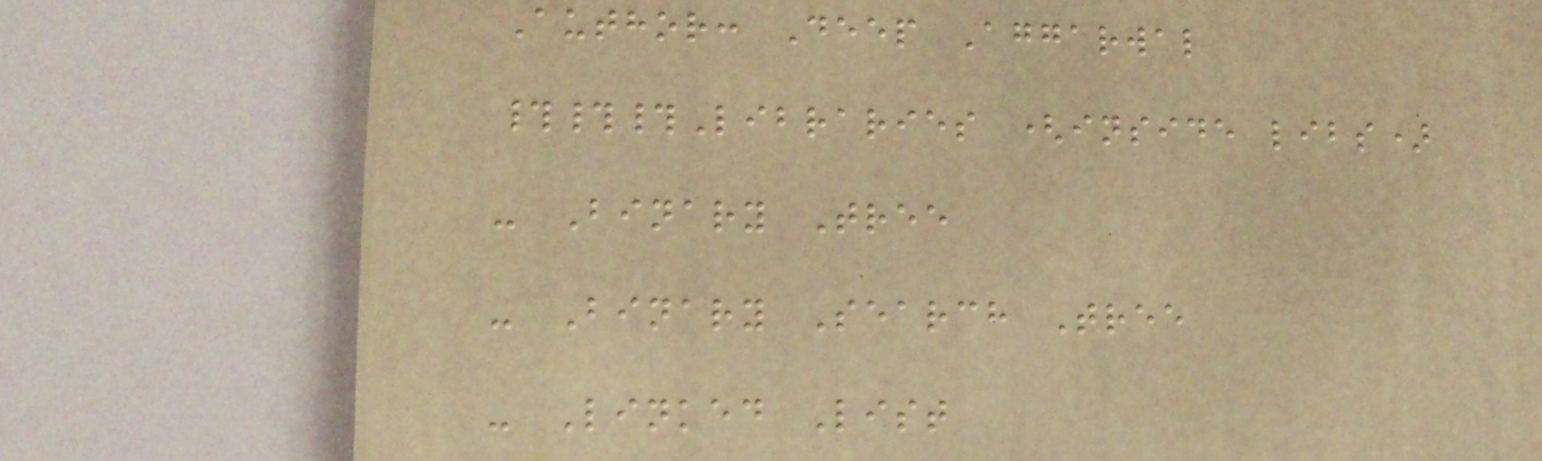Author: Deep Aggarwal
###Libraries (inside libs)
- Binary Tree
- Binary Search Tree
- Linked List
